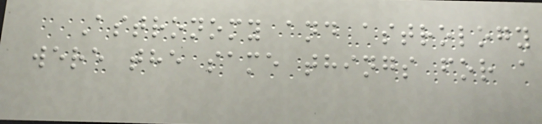Astronomy and astrology
were the same things for a
